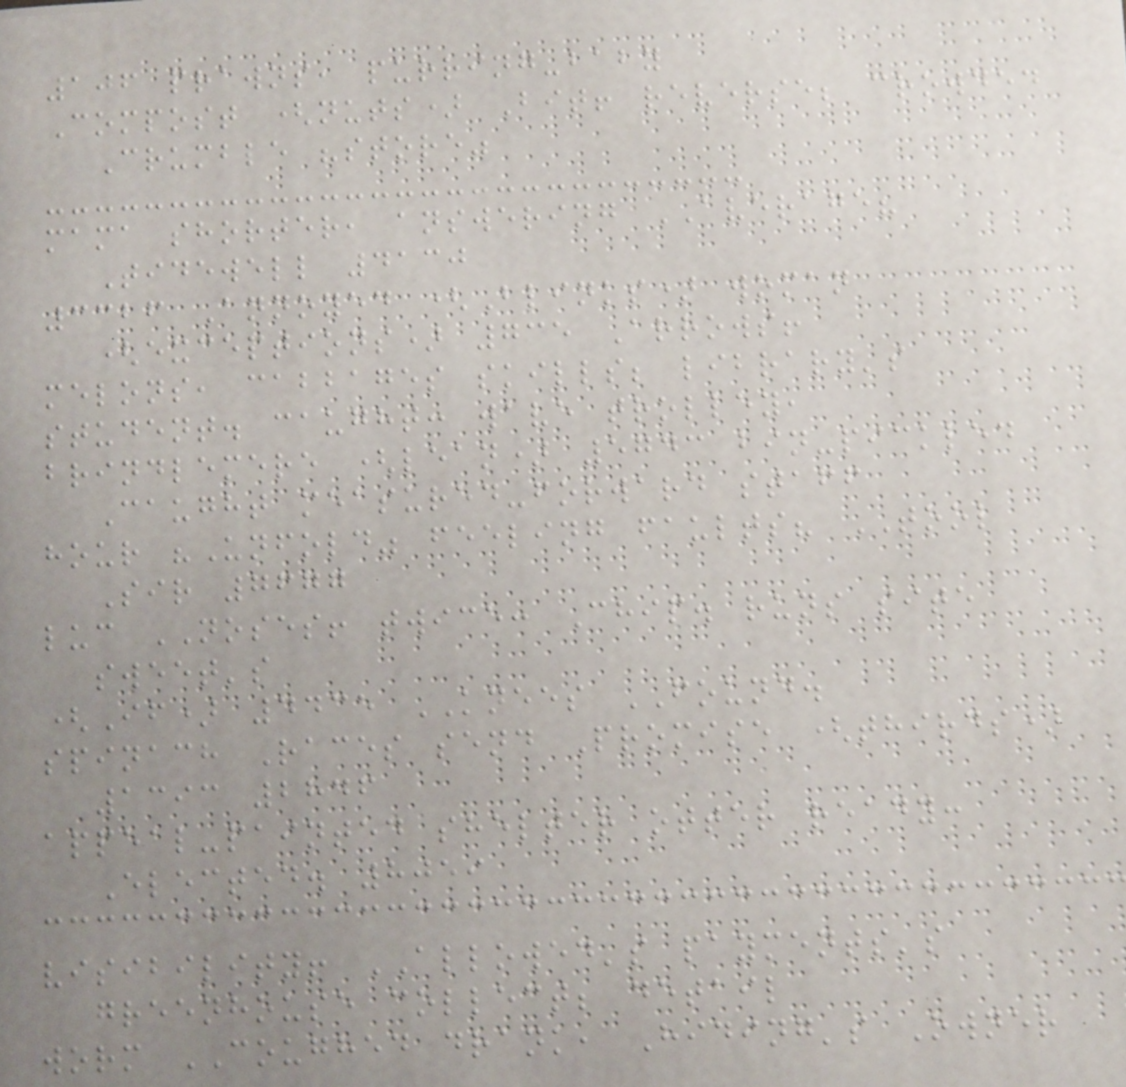106 prawns, purring-baby
Compost (nuts) Bit! reverse; crowded
Crumble "store"
mama shorter, answering AVERAGE?
Tidewell 4130
3326 Annoyed (Blinks) woman
(exceptions) 735 Arrows!
melons, cabbages skills; library's
student. caught: wave trolley,
brindlemere (lean) 5743 bin-pickled
Caught measured-forward staff
hour "Unfold" feeling faults? TOOL
Sir 7677
luc NOSES! twice: Chip. runs site
sweet's
(If) 4435 KNEES FOUND.
spinach Races send Promise (thirds)
1393 2846
appeal-painted shelter otter ready:
Elected. 8059
visibility! ALLOWED's payments's
greenhouse collect; detail
worm COUGHED drank, Hiding's Owner
